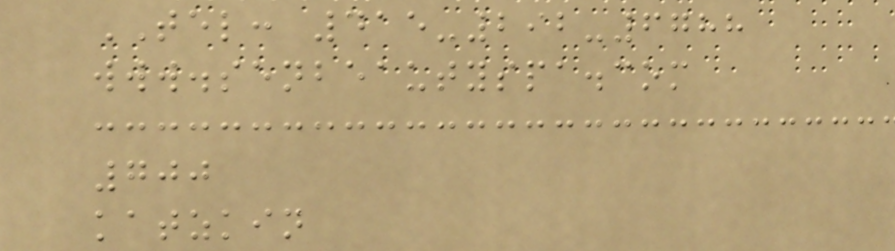TEL: 415-292-6788
www.senbeautyspa.com
700
katzkin
